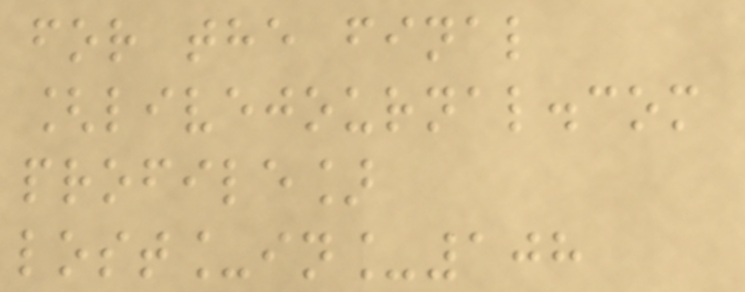for the final
[livejournal.com
profile]
lost_in_108
